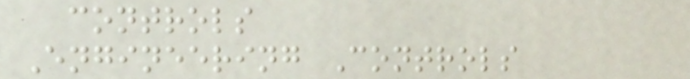controls
Engineering Controls
